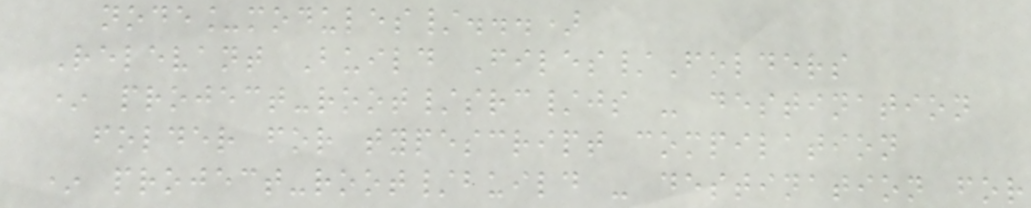node_modules/...)
Relevant Build Files/Folders
* project-root/src/js - destination
folder for typescript compilation
* project-root/build - destination for
